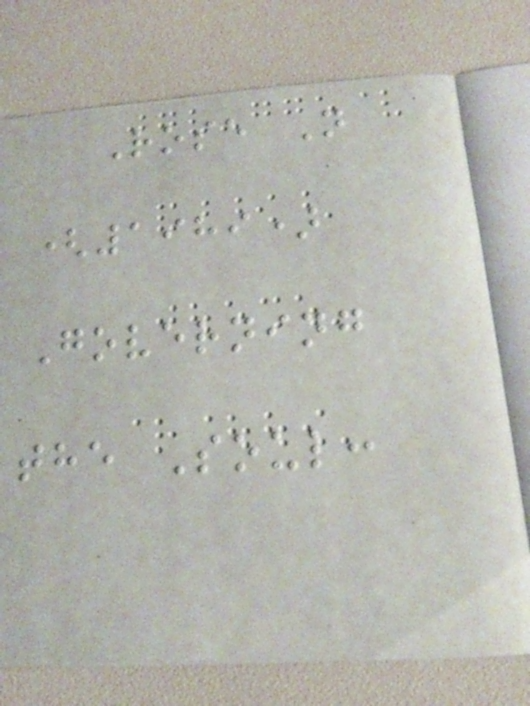Rose N
(1989)
Governing
the Soul:
